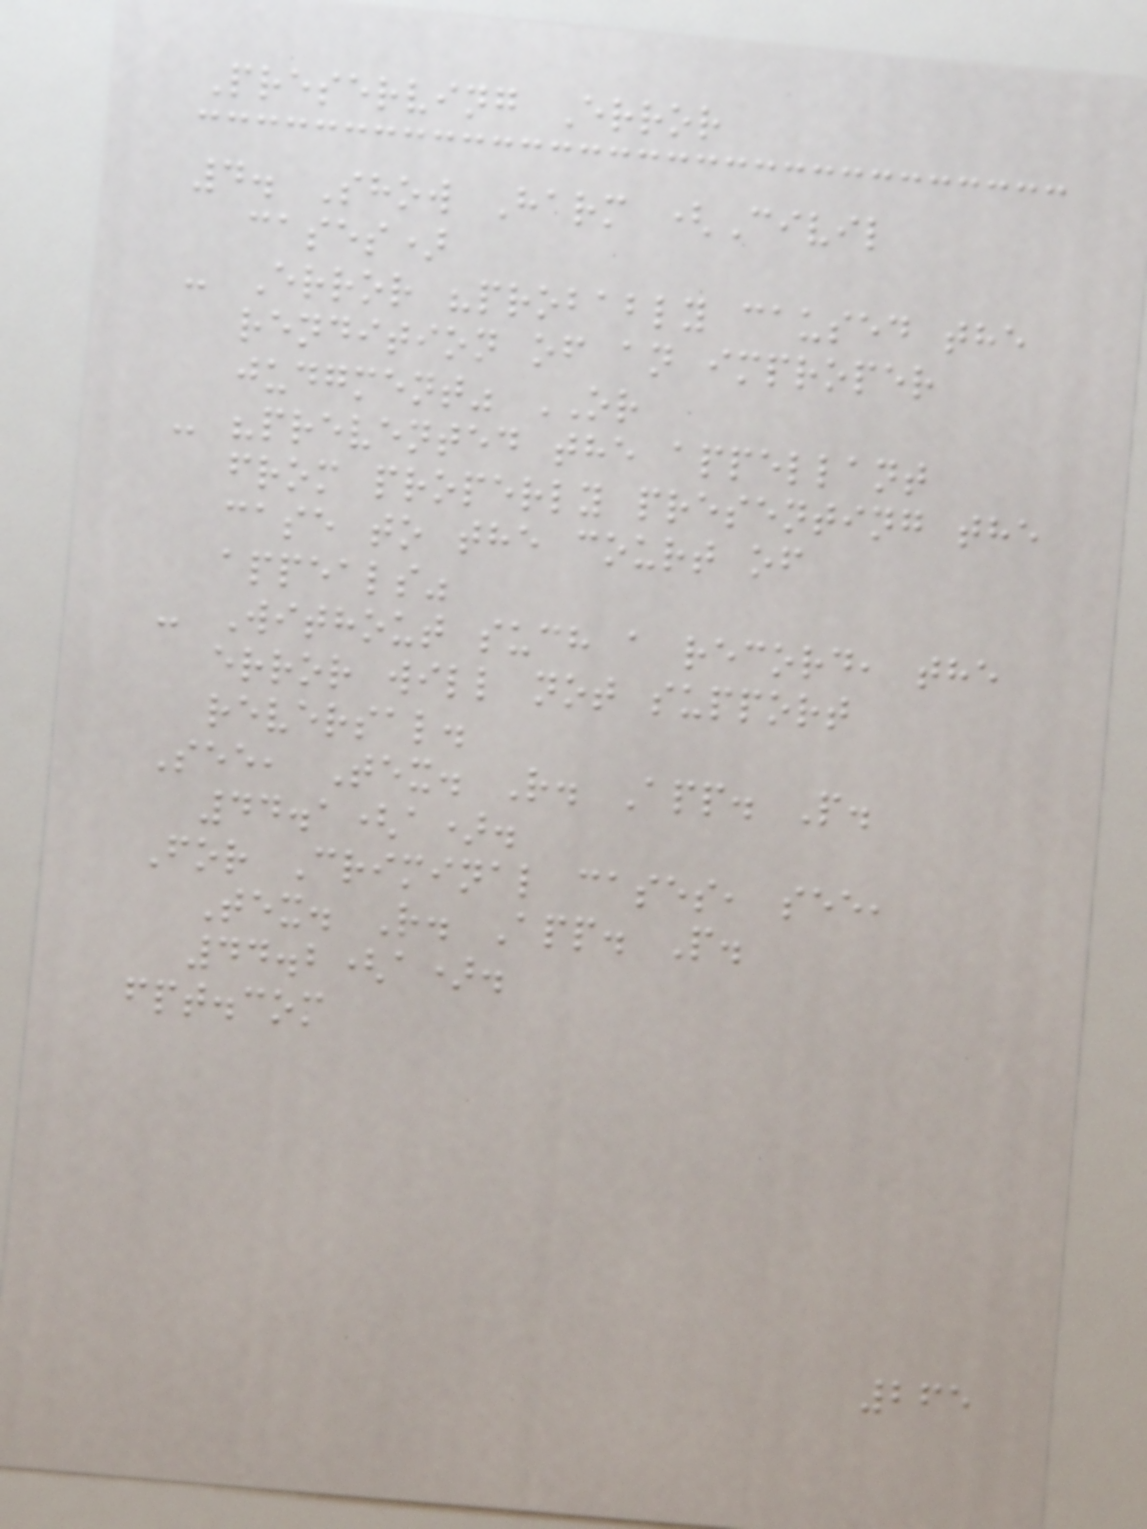Preserving Error
4. Show Harm (Civil
cases)
- Error "probably caused the
rendition of an improper
judgment" OR
- "prevented the appellant
from properly presenting the
case to the court of
appeals"
- Without such a record, the
error will not support
reversal.
See, Tex. R. App. P.
44.1(a).
For Criminal cases, see,
Tex. R. App. P.
44.2(a).
fpt.com
265
